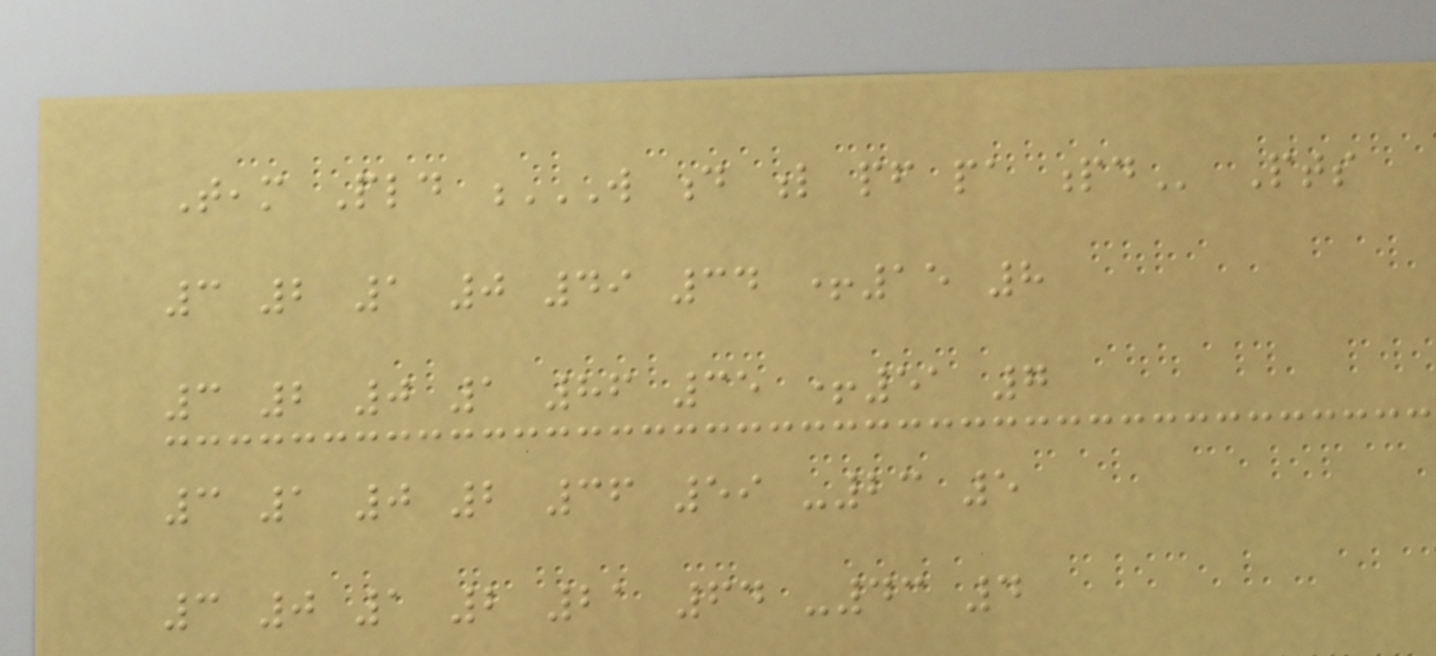Team Pld W D L PF PA PD Pts
3 2 1 0 49 34 +15 8
3 2 0 1 86 35 +51 7
3 1 0 2 36 59 -23 5
3 0 1 2 21 64 -43 4
